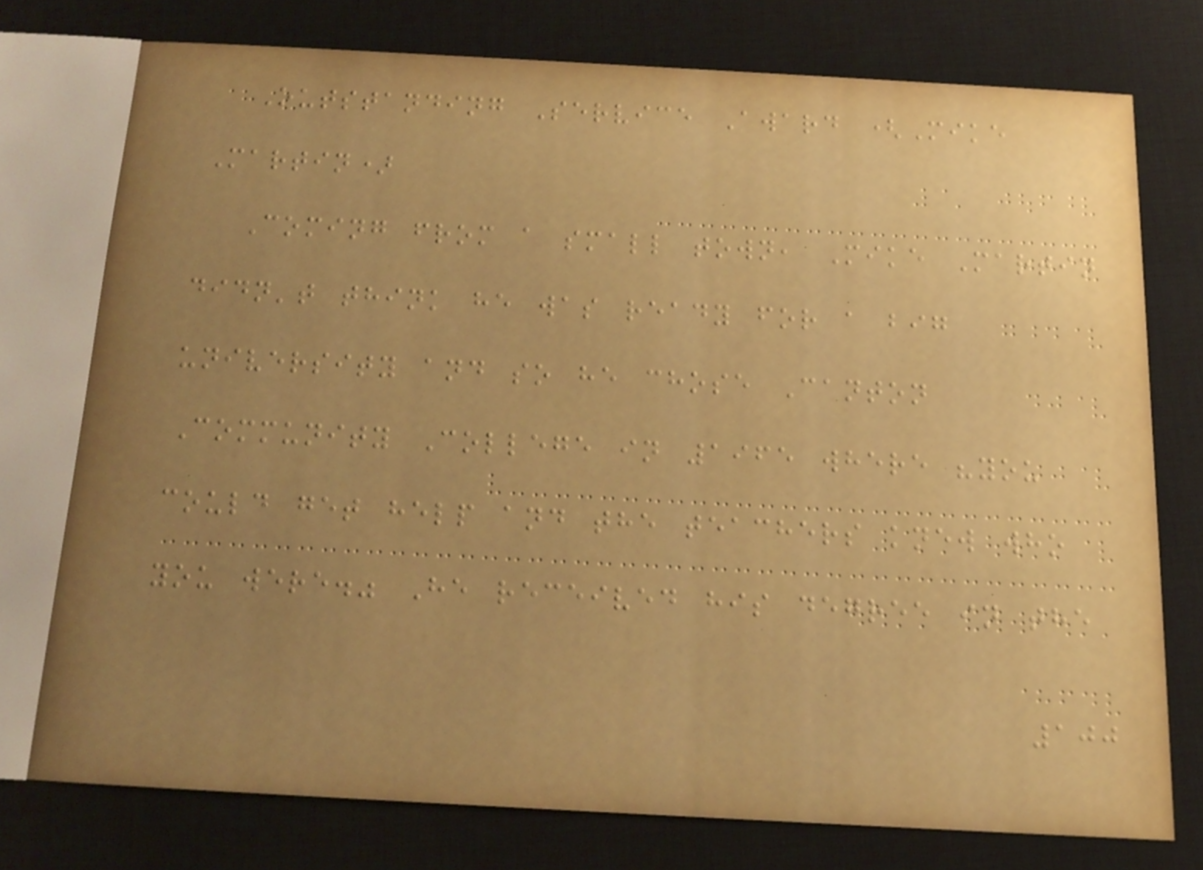Outstanding Service Award (Mike
Martin)
Coming from a small town, Mike Martin
didn't think he was ready for a big
university and so he chose Canton
Community College in 1965 where "you
could get help and the teachers knew who
you were." He received his degree in the
100
